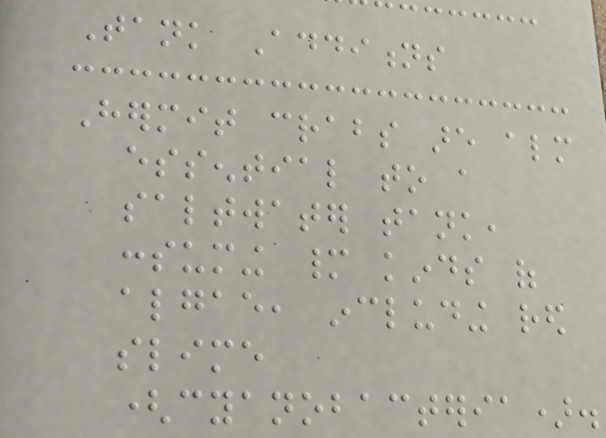Tank Additions
Hermit crabs are almost
essential to a
saltwater tank,
consuming many kinds of
algae, including red
slime
(cyanobacteria).
